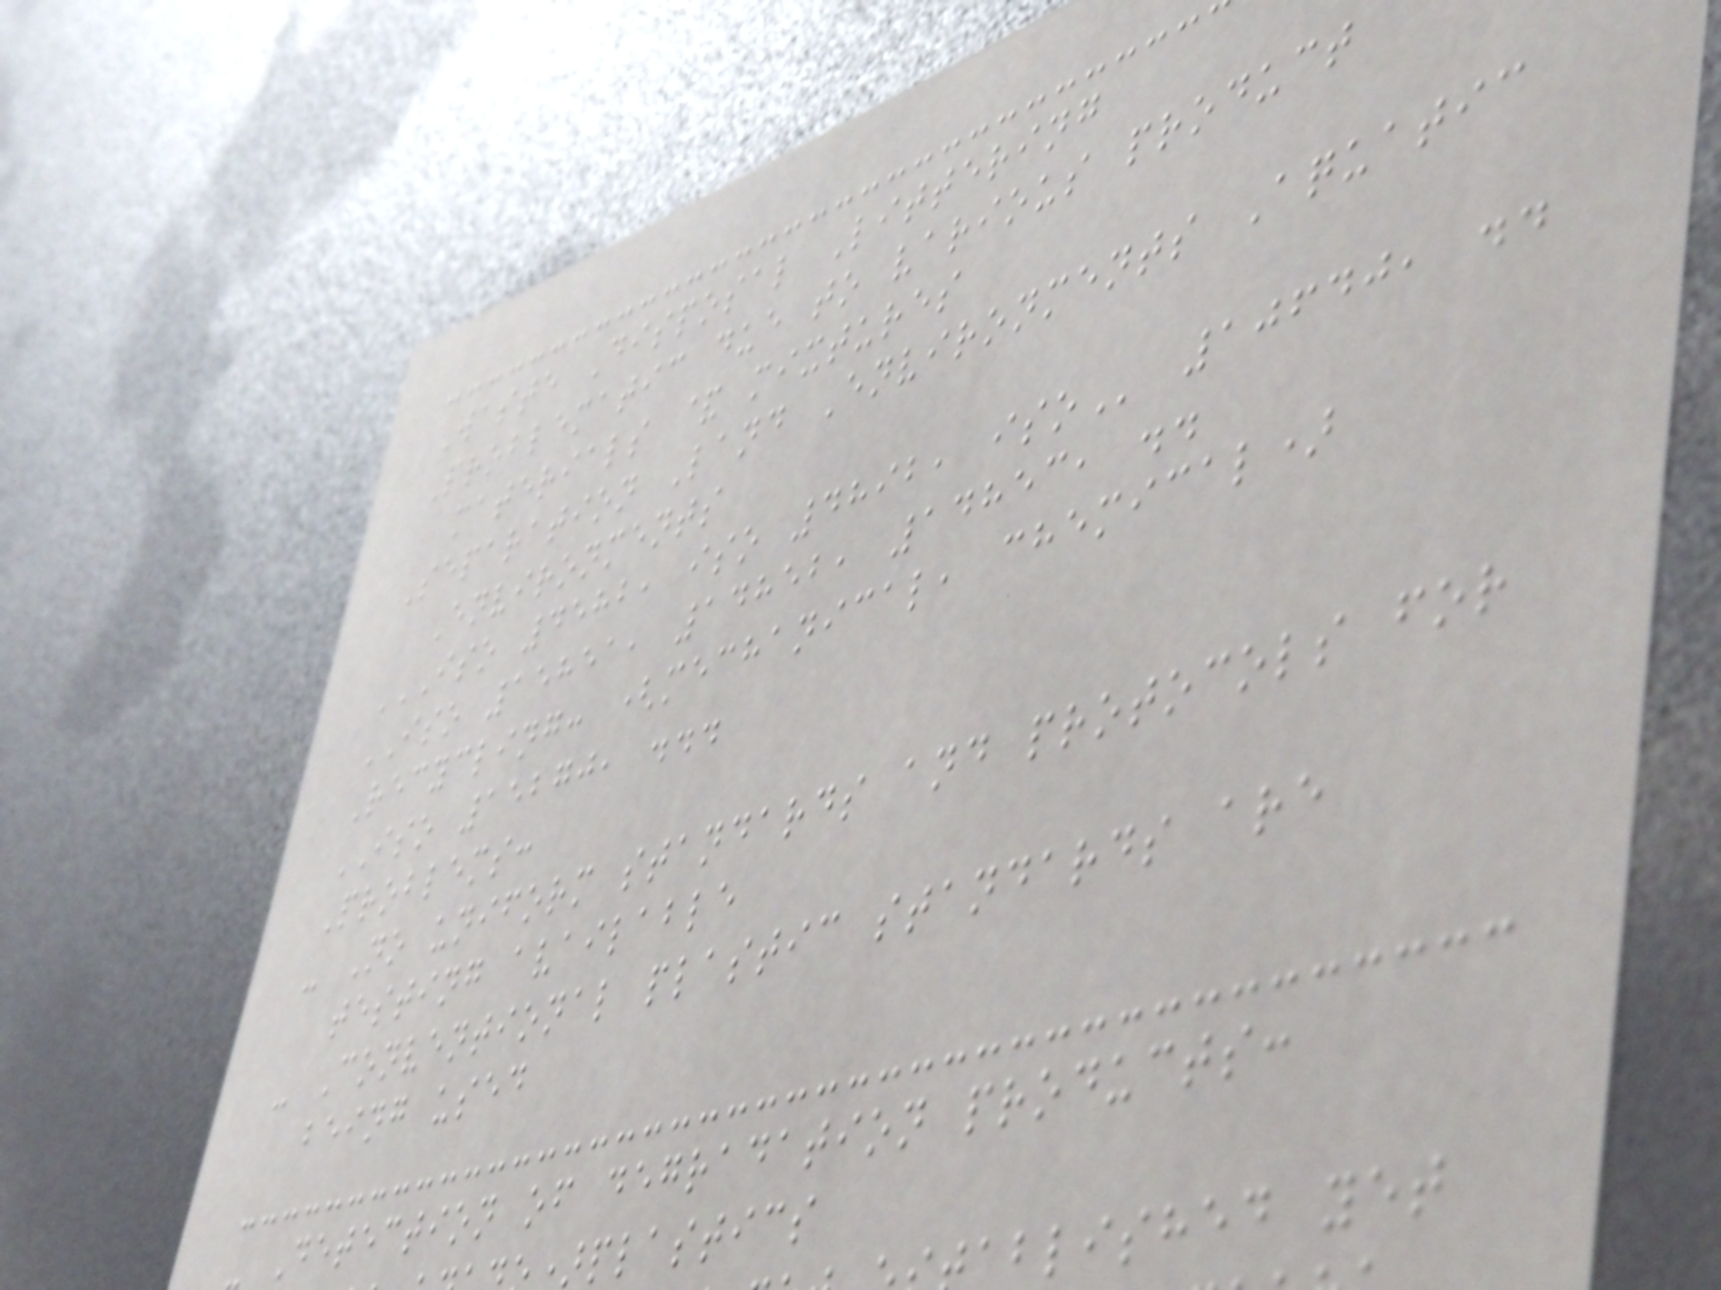Waste Disposal Littering
Problematic due to various product
materials & mixtures
Separation Land Environments Aquatic
Environments
ISO 4582, ISO 4892, ISO 10640, ..
ISO 15851, 14852, 14853, ..
Recycling: (mechanical, chemical)
ISO 15270, ...
Problems:
- No uniform standards and protocols for
testing available
- Conventional plastic standards are
being used
- Detection of degradation products:
plastics
ablished yet
